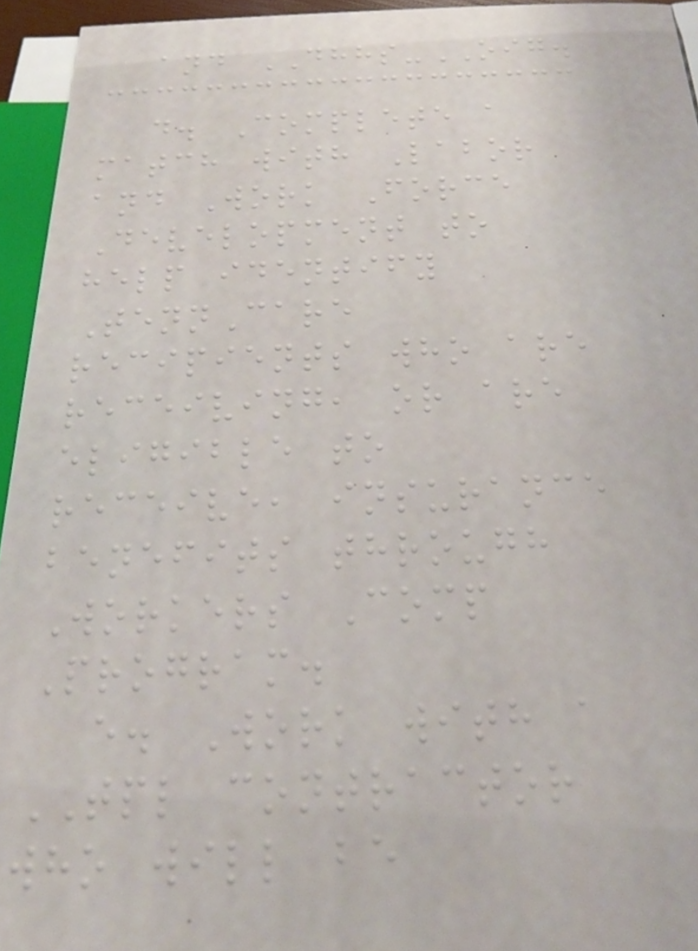and DHHS-OIG.
d. Complete a
match with Labor
and Work Force
Development to
help identify
TennCare
recipients who are
receiving, or are
eligible to
receive, insurance
benefits through
Workers Comp
Program.
e. Work with a
TPL contractor
who will be
